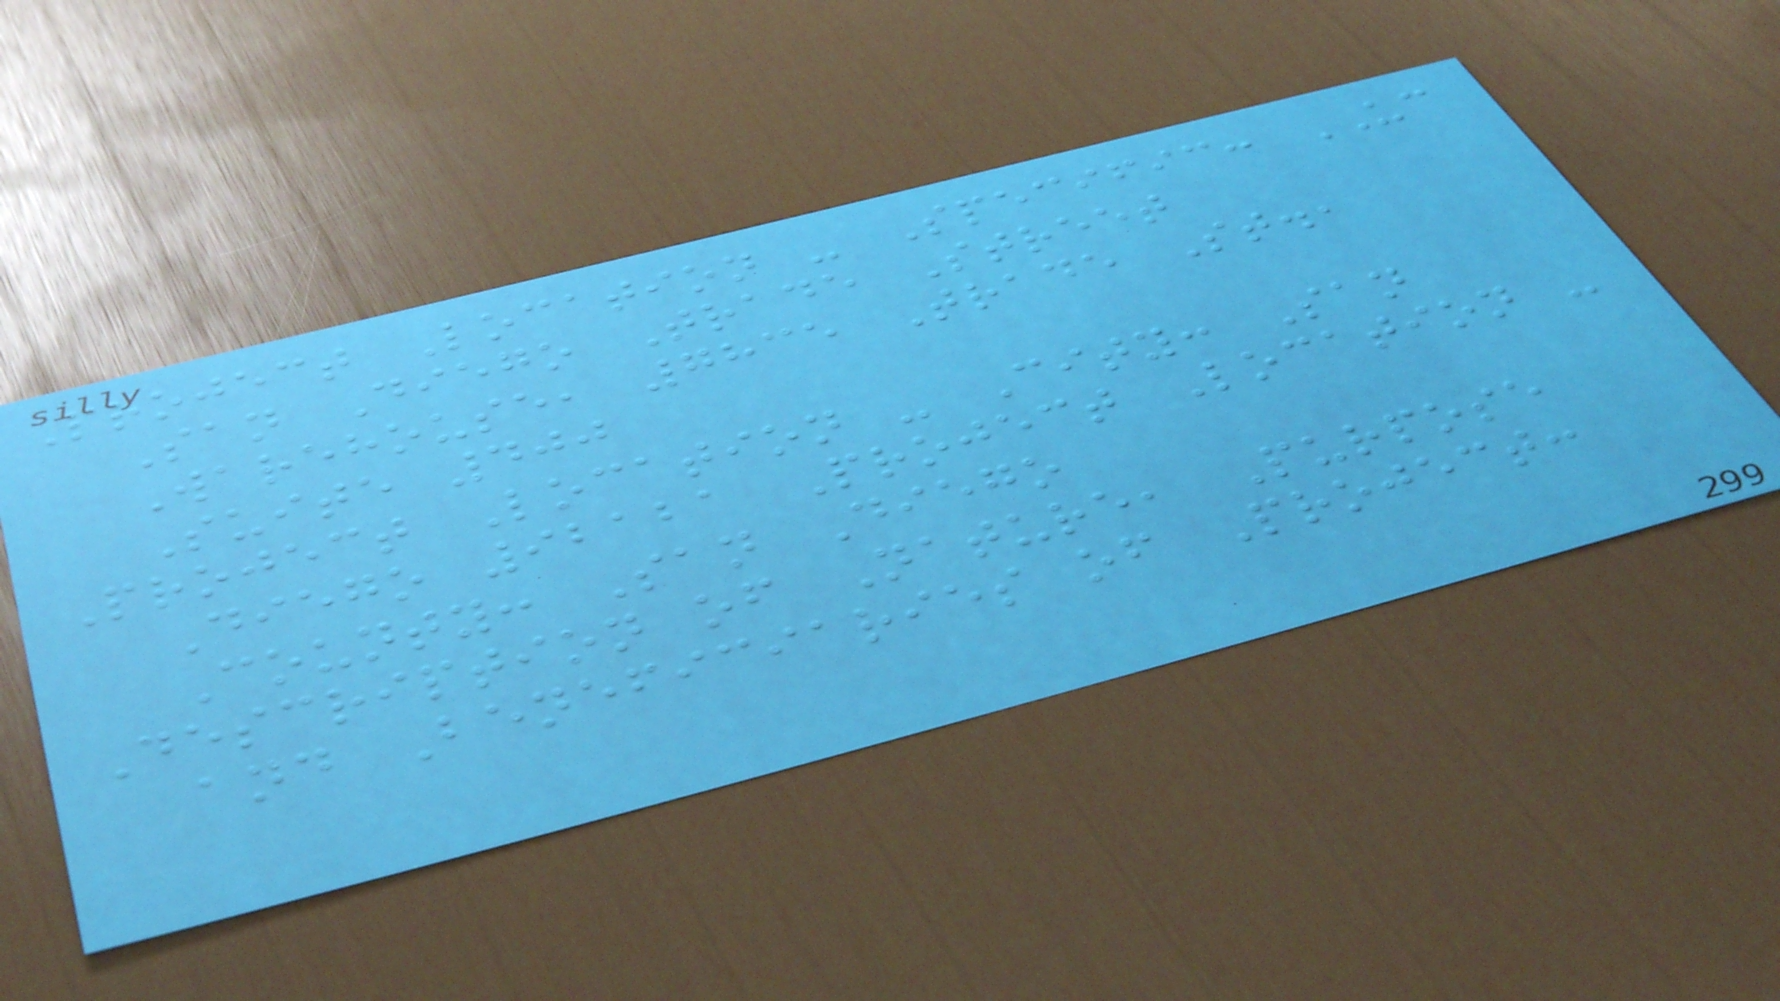Project Location - Specific: UC
San Diego Trade Street
Warehouse, 7835 Trade St.,
Suite 400
Project Location - City: San
Diego 92121 Project Location -
County: San Diego
Description of Nature, Purpose
and Beneficiaries of Project:
